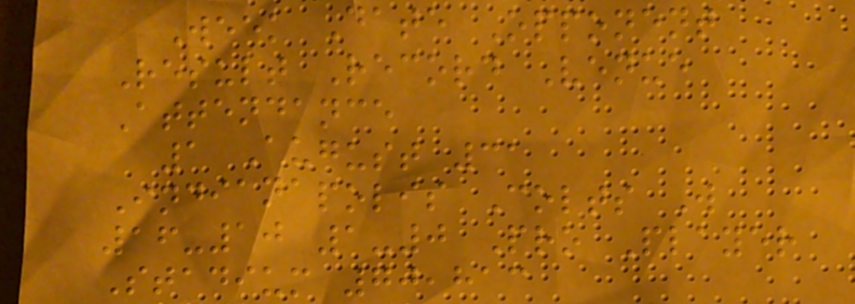Week Date Opponent
Result Record Venue
Attendance
1 August 31
Indianapolis Colts W
16-10 1-0 Pro Player
Stadium 70,813
